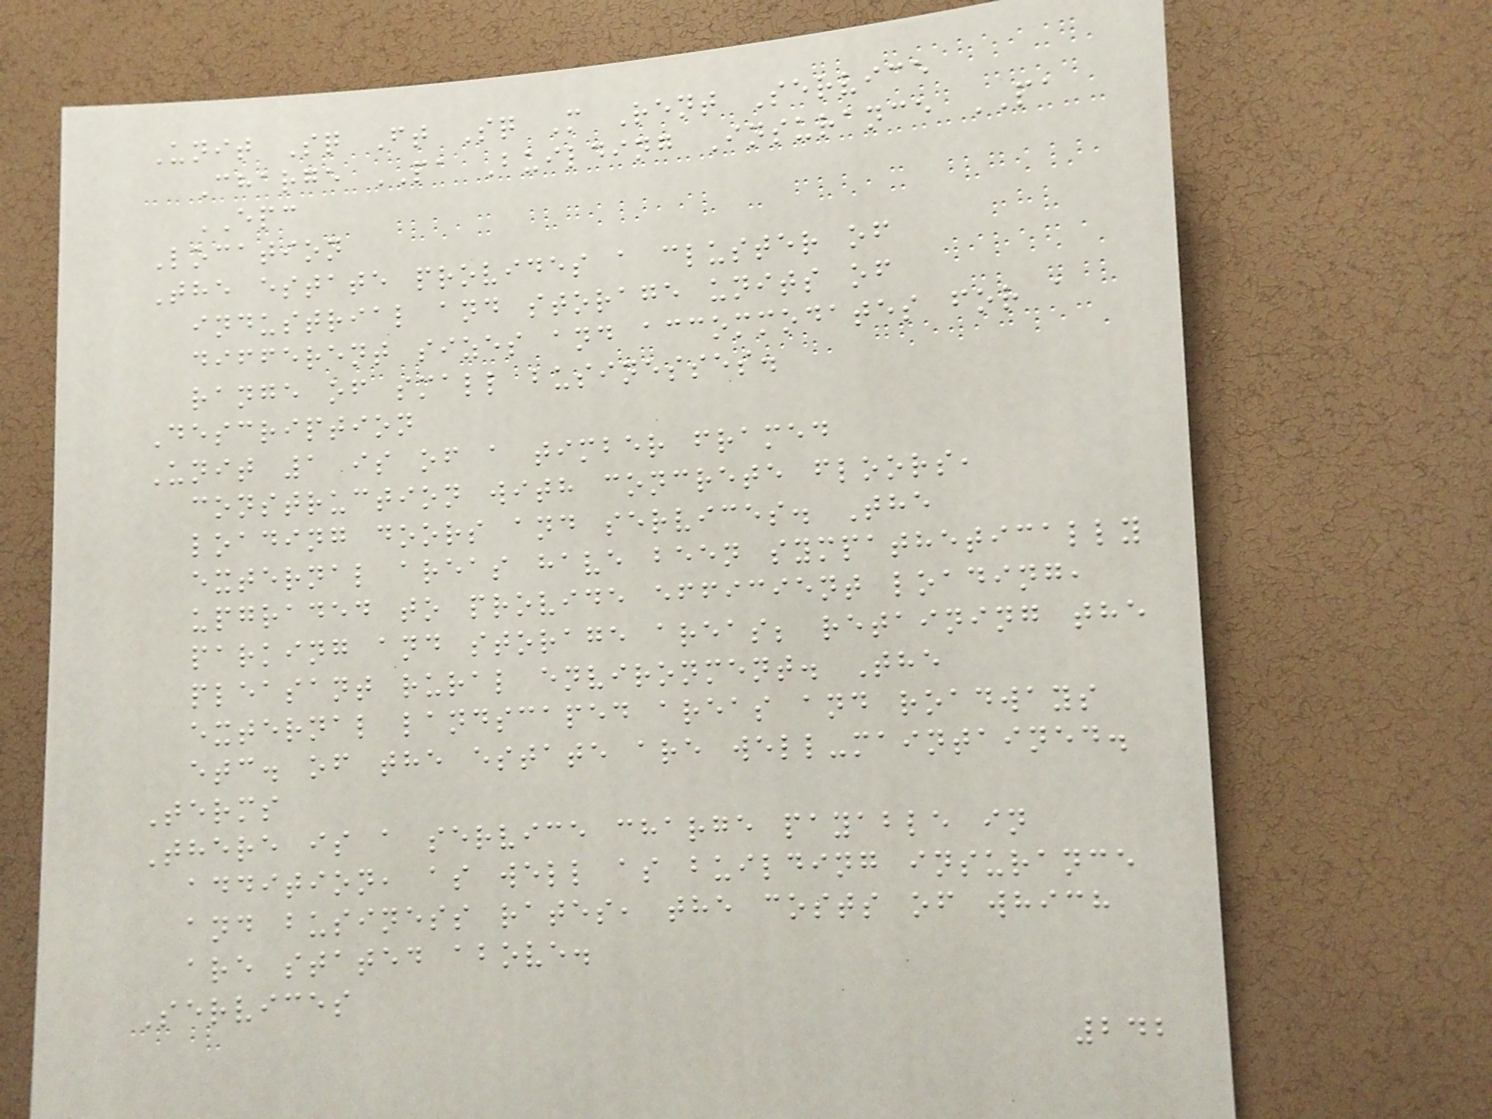Unit Sq Ft Sq M Rent Service
Charge PA Building Insurance PA
EPC
Location
The estate provides a cluster of
industrial and storage units of
different sizes and accommodates for a
range of small businesses.
Description
Unit 1 is of a timber framed
construction with concrete floors,
loading doors and services. The
external areas have been sympathetically
upgraded to provide efficient loading,
parking and storage areas; retaining the
pleasant rural environment. The
external landscaped areas and roadways
etc. of the estate are well-maintained.
Terms
There is a service charge payable in
addition, as well as building insurance
and business rates, the costs of which
are stated above.
Services
242
